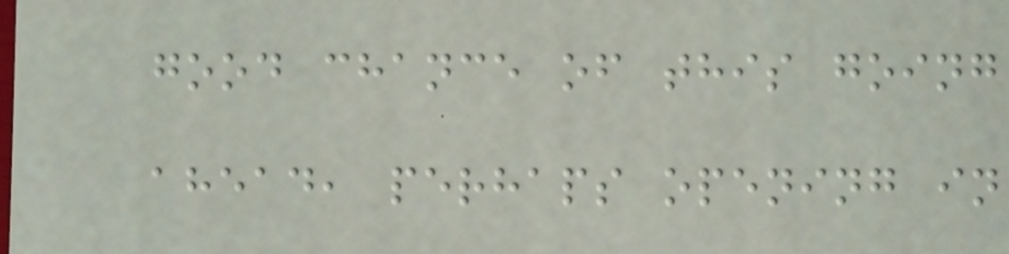good chance of this going
ahead, perhaps opening in
